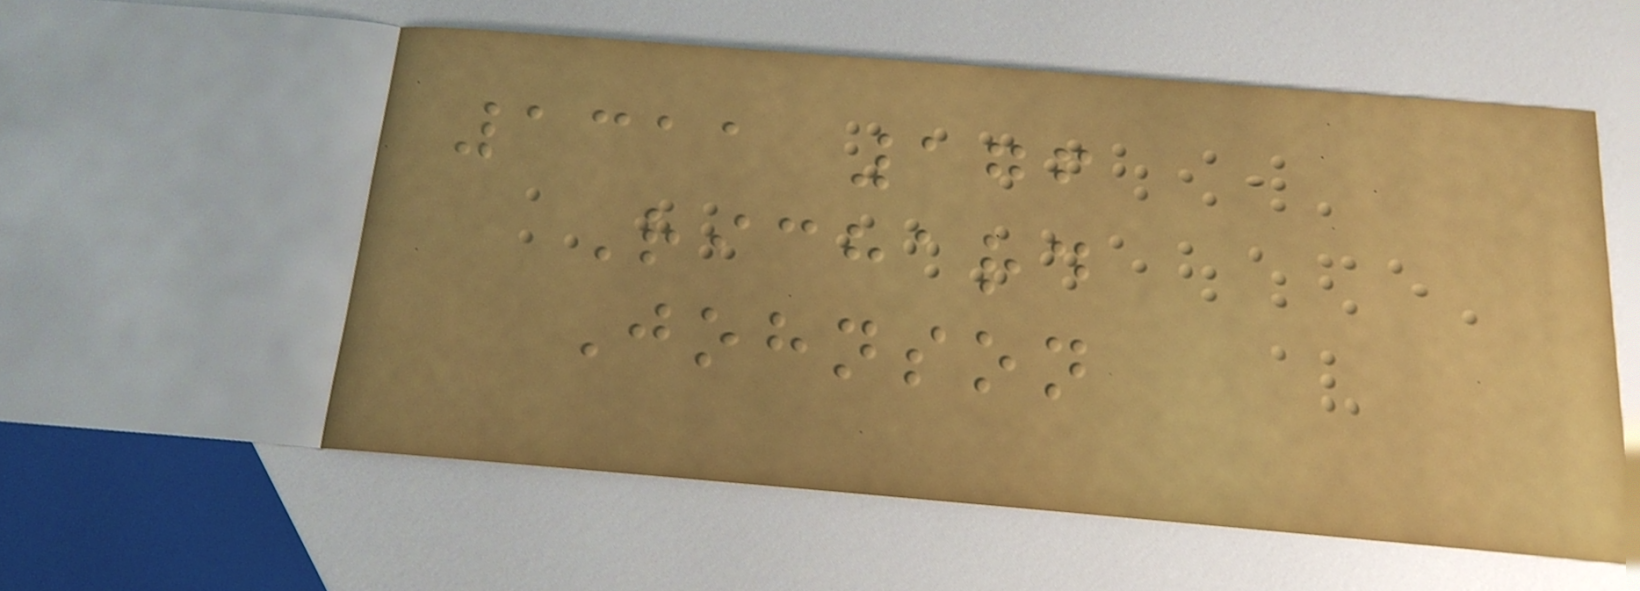1311 176
Richard
Johnson
